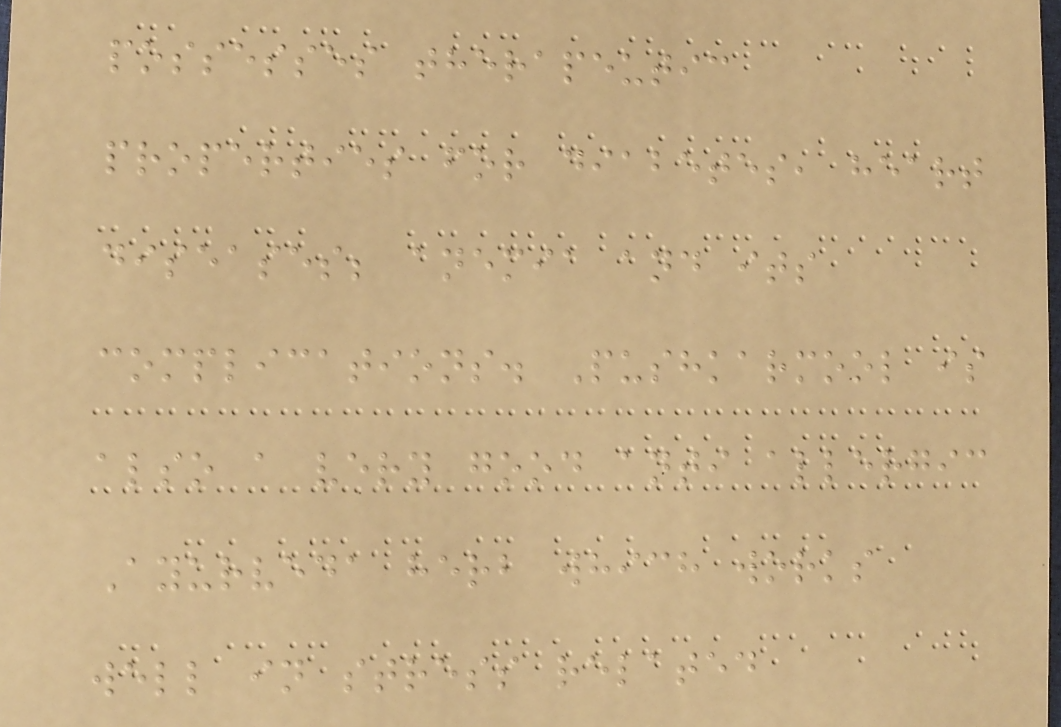possesses therapeutic
properties for diabetes, heart
diseases; anemia and its
complications. Pushkarmool is
also a very good anti allergic
Ayurveda herb which works
well in stress related
